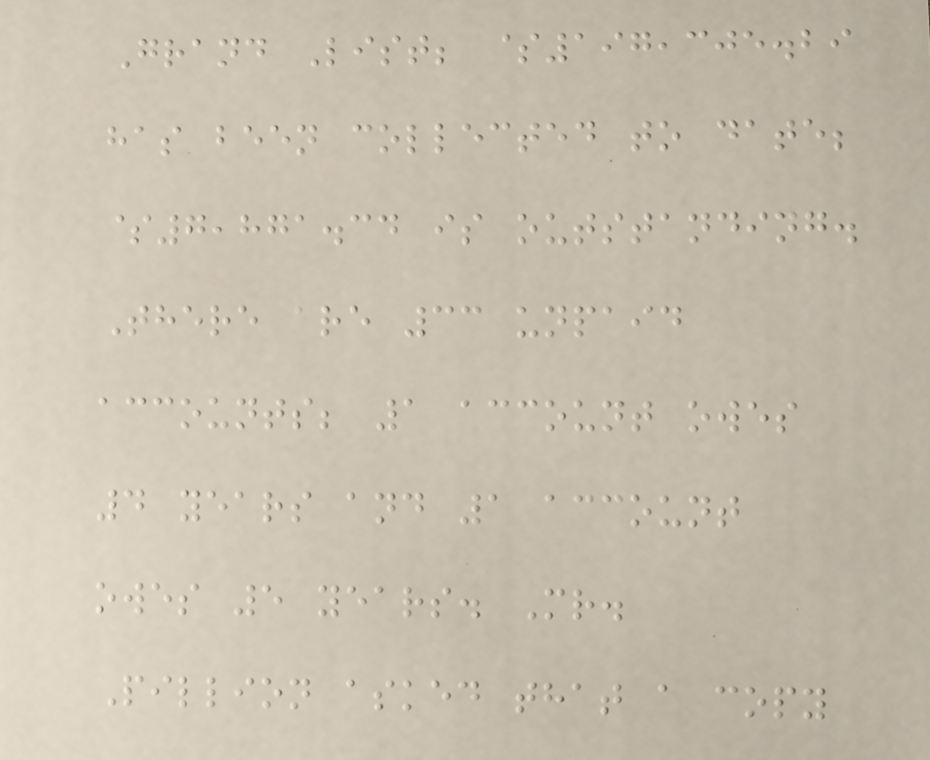Grand List; $197,305.29
has been collected to date;
$7,871.34 is outstanding.
There are 33 unpaid
accounts; 1 account owes
4 years and 1 account
owes 5 years. Mr.
Pillion asked that a copy
